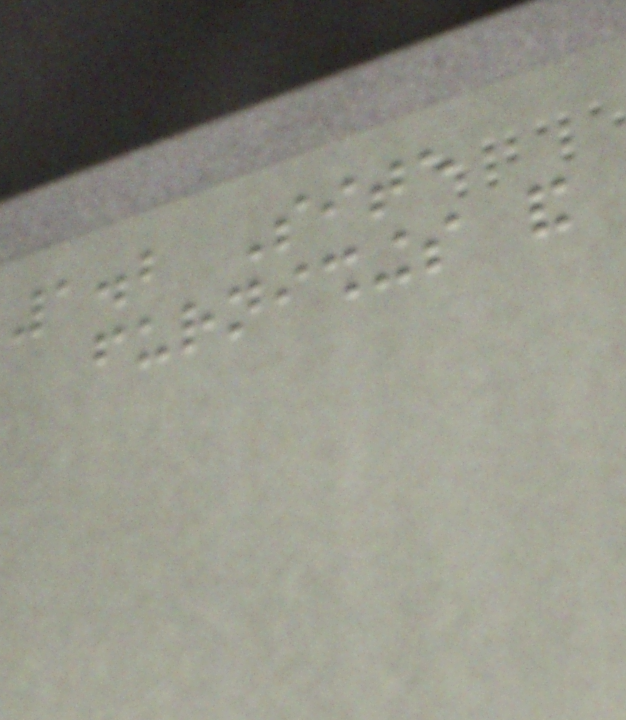1.2 Site
furnishings and
